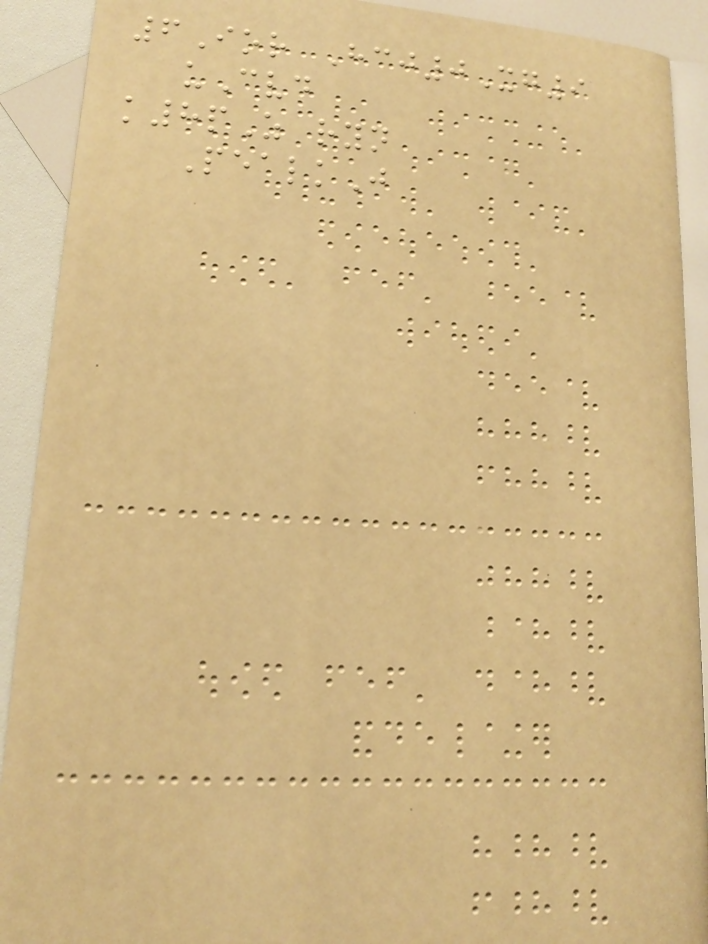6Ior Hcj0Xg9
uCvd
k8pZ ryn
PealkJ
